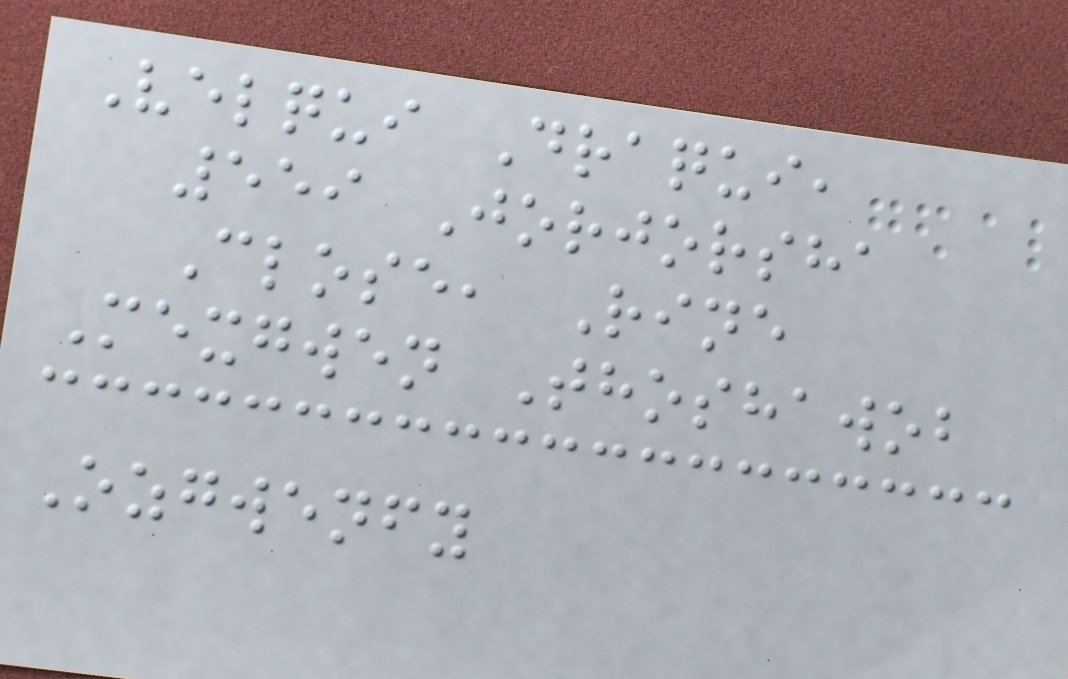Velqui Draqui,
559 Jorjorsha
Close, Rine
Mexgwen Thoshawob
Ozgwenfy
